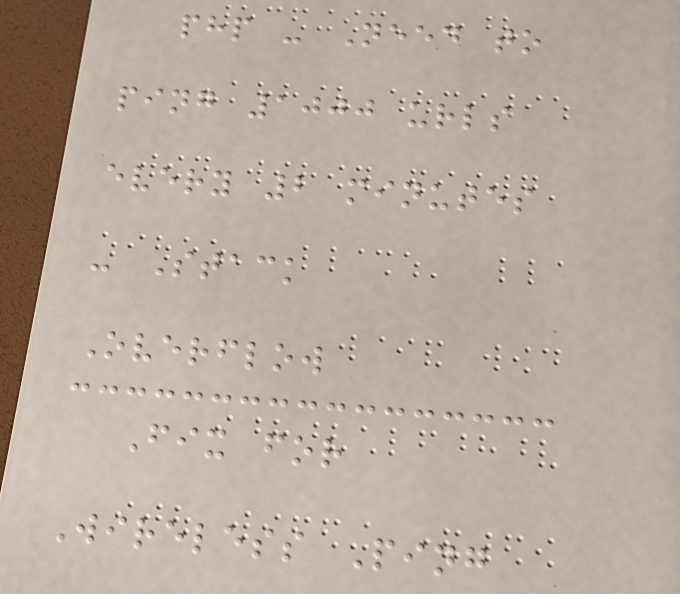php - Need to
ping 1000 urls
every 2 minutes
- Stack
Overflow
Fix for
Wireless Ping
